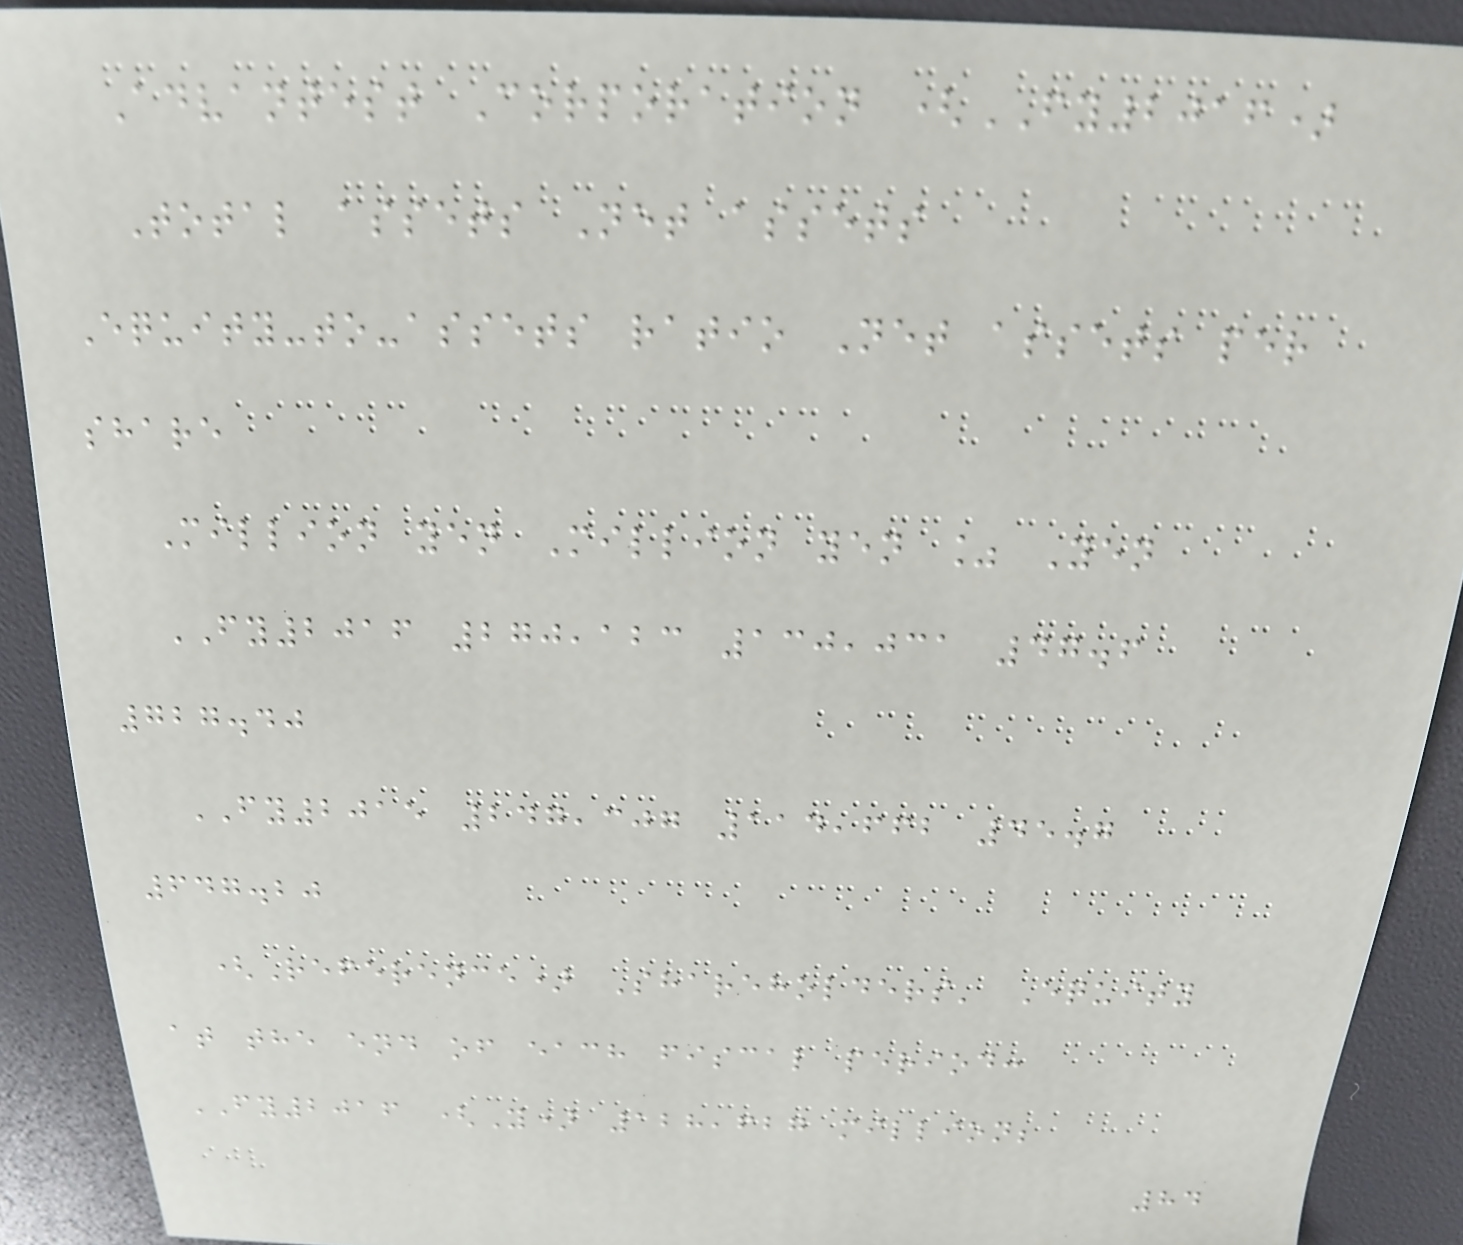Advantest Corporation (FY2016)
Total assets Net assets
Equity-to-assets ratio Net assets per
share
Million yen Million yen % Yen
FY2016 270,123 130,031 47.6
727.40
FY2015 247,307 114,662 45.7
647.20
(Reference) Shareholders' Equity
at the end of each fiscal period:
FY2016 (Y) 128,627 million;
84
